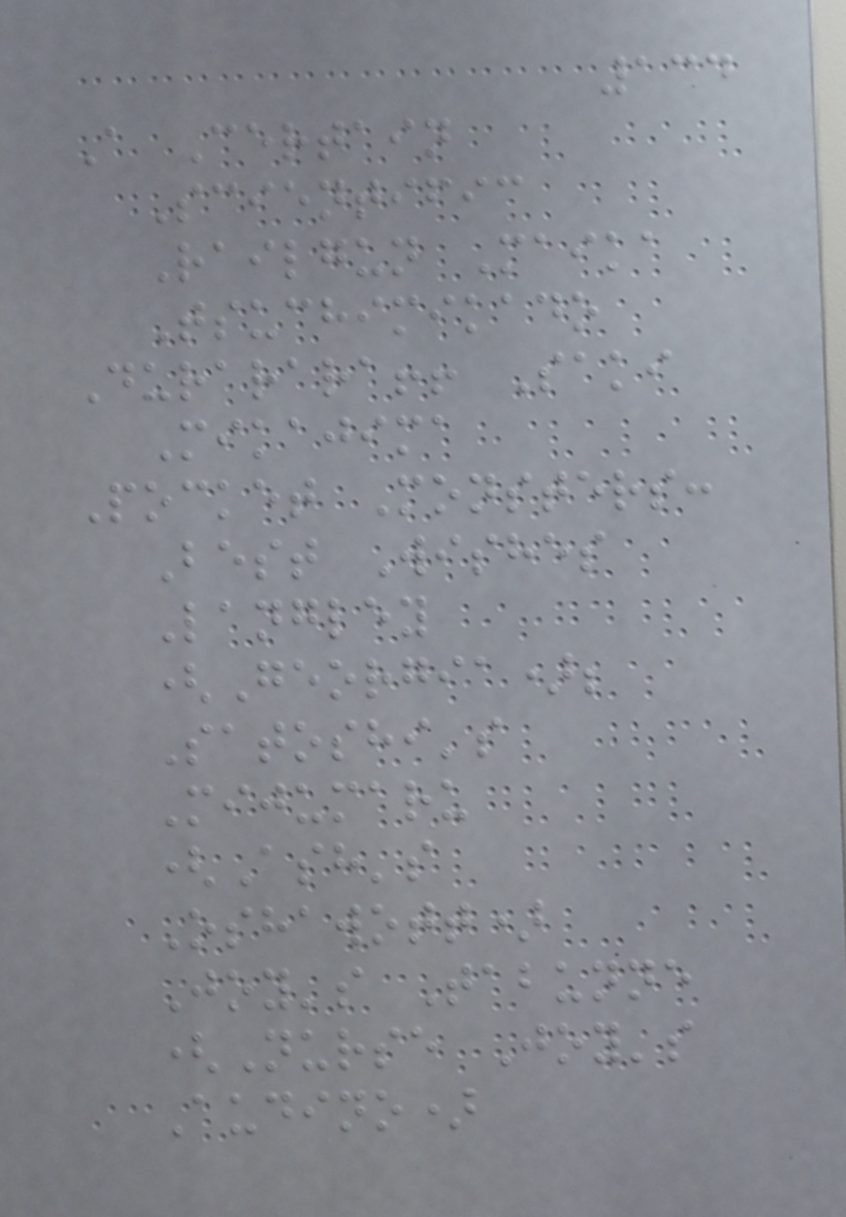134
A Certain
Scientific
Railgun Maika
Tsuchimikado
Durarara!! Saki
Mikajima
Pocket Monsters:
Best Wishes
Langley
(Georgia);
Satoshi's
Mijumaru
(Ash's
Oshawott)
Joy's Tabunne
(Nurse Joy's
Audino)
